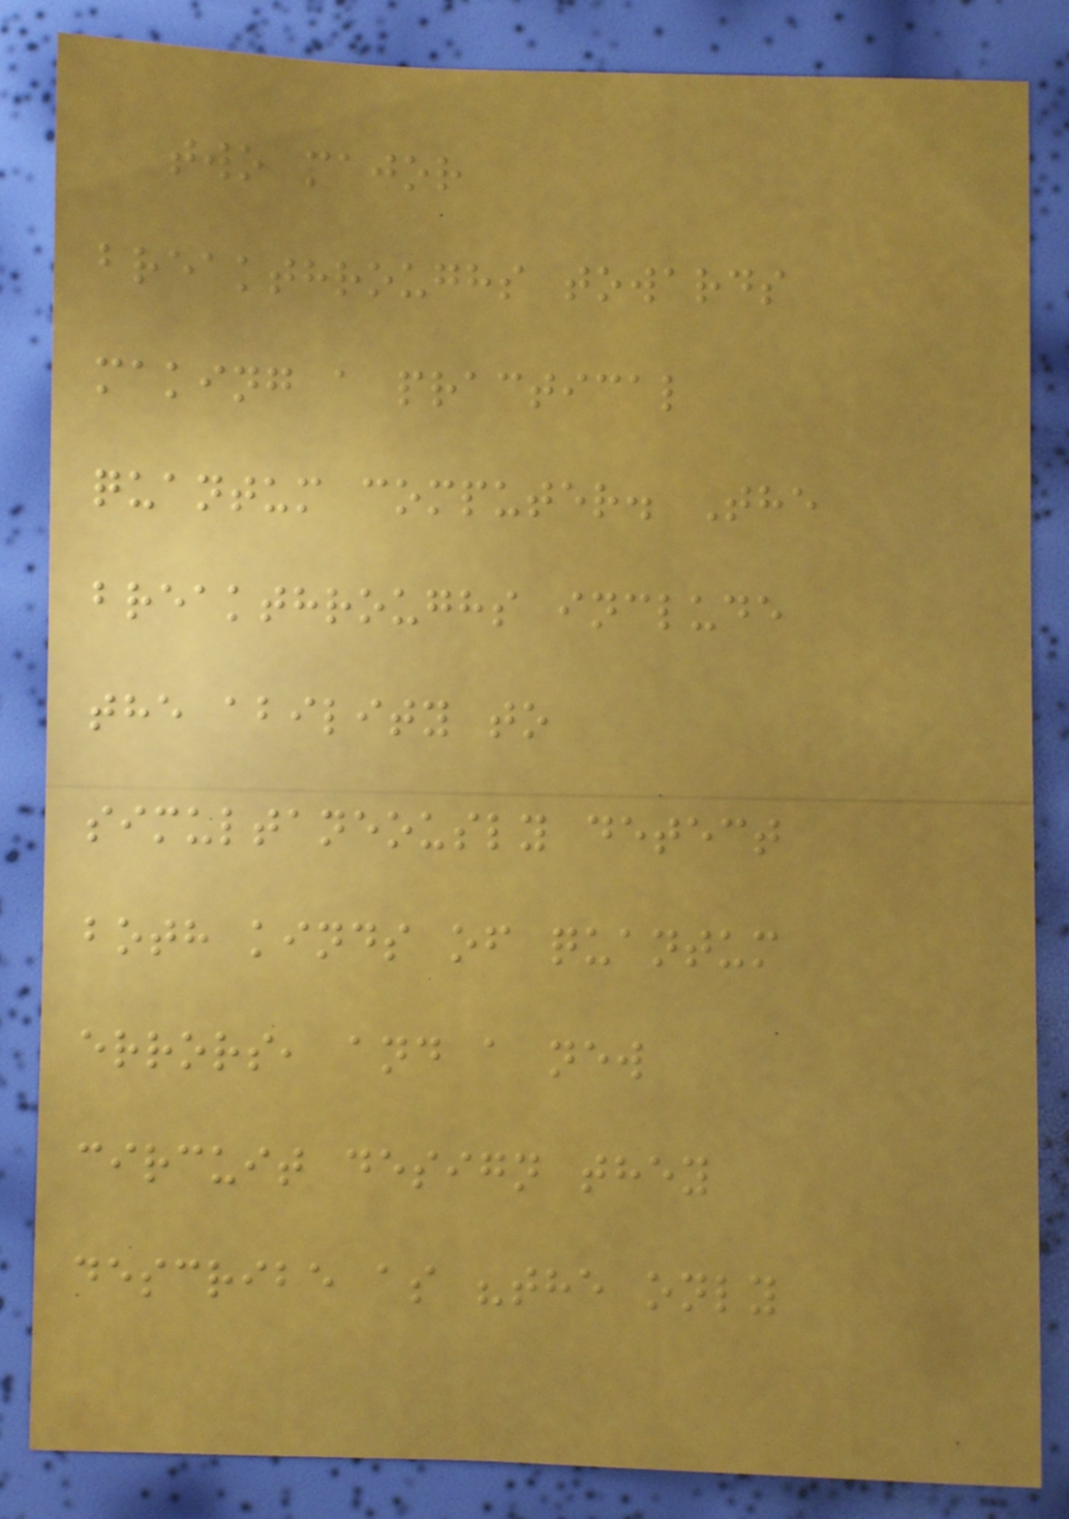two major
breakthroughs towards
making a practical
quantum computer. The
breakthroughs include
the ability to
simultaneously detect
both kinds of quantum
errors, and a new
circuit design they
describe as "the only
